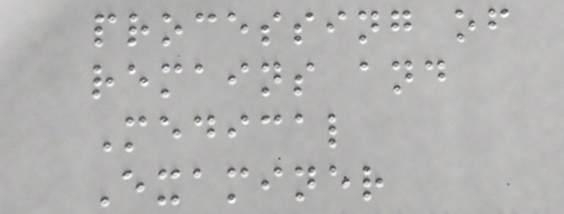processing of
remains and
Medical
Examiner
